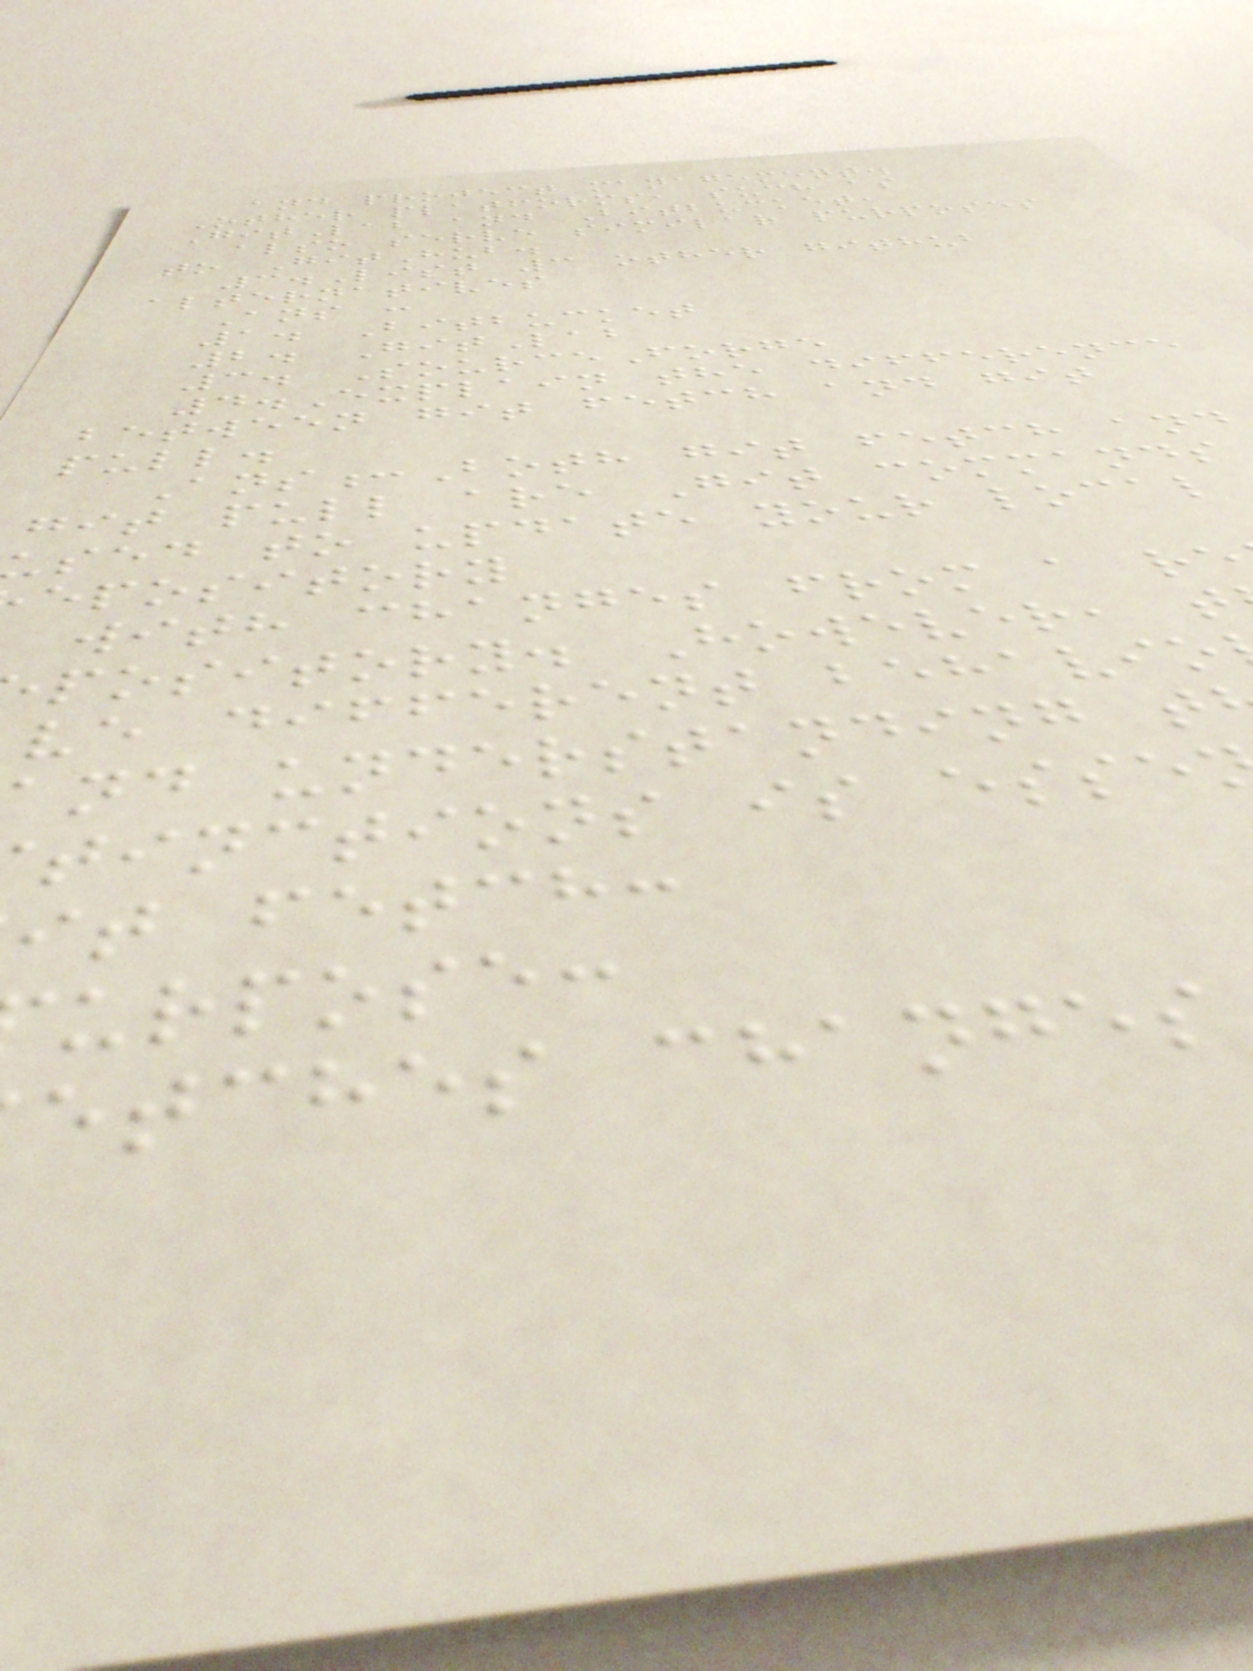and project management.
Other platforms, such as
GitLab and Bitbucket,
also serve similar purposes
to GitHub.
3.List 3 other github
alternatives
Ans :
1. Bitbucket
2. GitLab
3. SourceForge
4.Explain the difference
between git fetch and git
pull.
Ans:Both git fetch and
git pull are Git commands
used to update your local
epository
with changes from a re
pository. However, t
ve different behavio
nd understanding t
tinctions is esse
it fetch:
urpose:
etches changes
